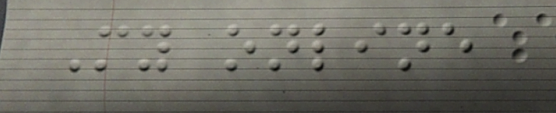My online
